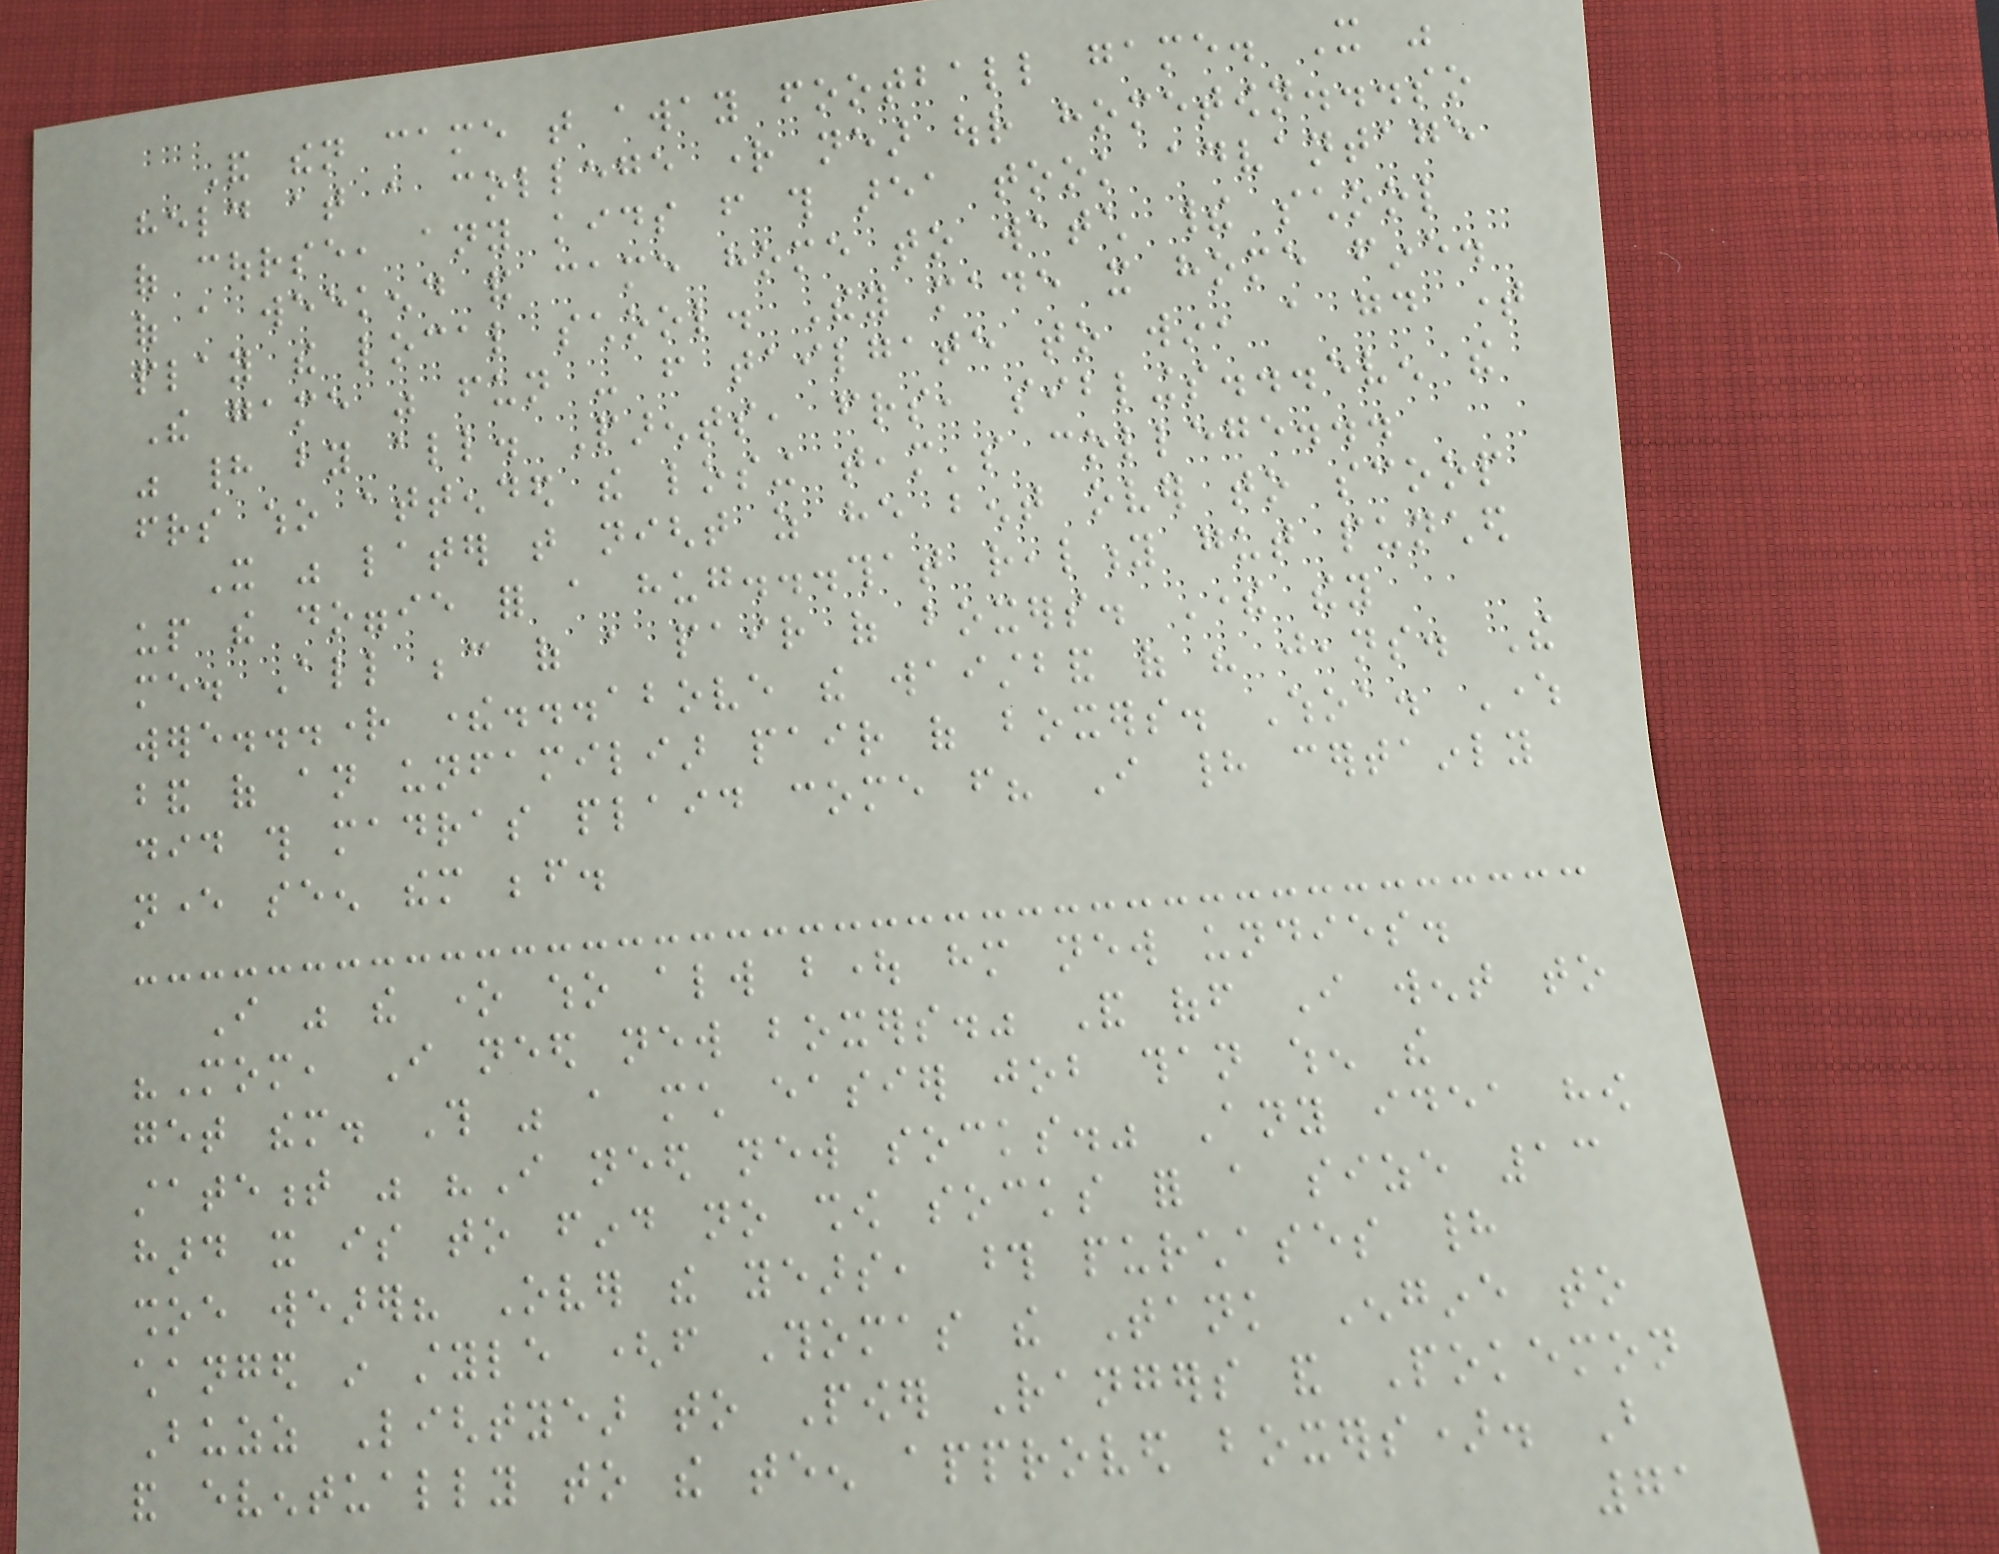And then came that away football game. It was
held at a college right near our hometown...so
of course, any kids from this area took advantage
of a weekend and came home to watch their school
play the local school. They made it home fine.
The game was fun - from tailgate to win, a good time
was had by all. Parents, friends, siblings...even the
friends who attended the losing team's college...
It was later that night as he bent over to scoop
up the doggie for a hug...that reality gut punched
me. All because of a pair of boxers. There they
were...right there...above the waistband of his jeans. The
band of an unfamiliar pair of boxers. Whoa. Where
did this madras plaid come from? I had certainly
never seen them before.
I was the one who always bought him new undies.
"Mom, I need new boxers." And off I went to
get them. This was a much easier job than when the
statement was "I need new socks." Any idea how
hard it is to find no show socks for a size 13
shoe wearer? Over the years, those purchases had
changed in style (from Thomas the Tank Engine to
Buzz Lightyear to Power Rangers and Pokemon
and eventually to the teen approved boxers). But
71
